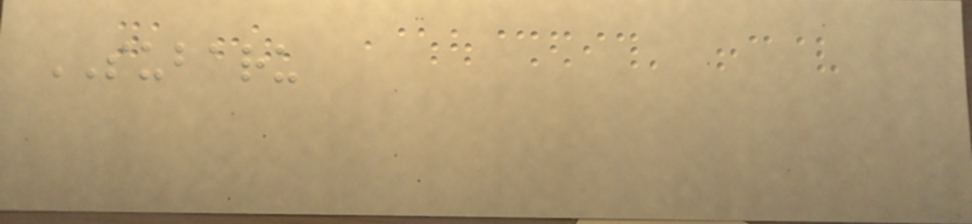SUBARU
